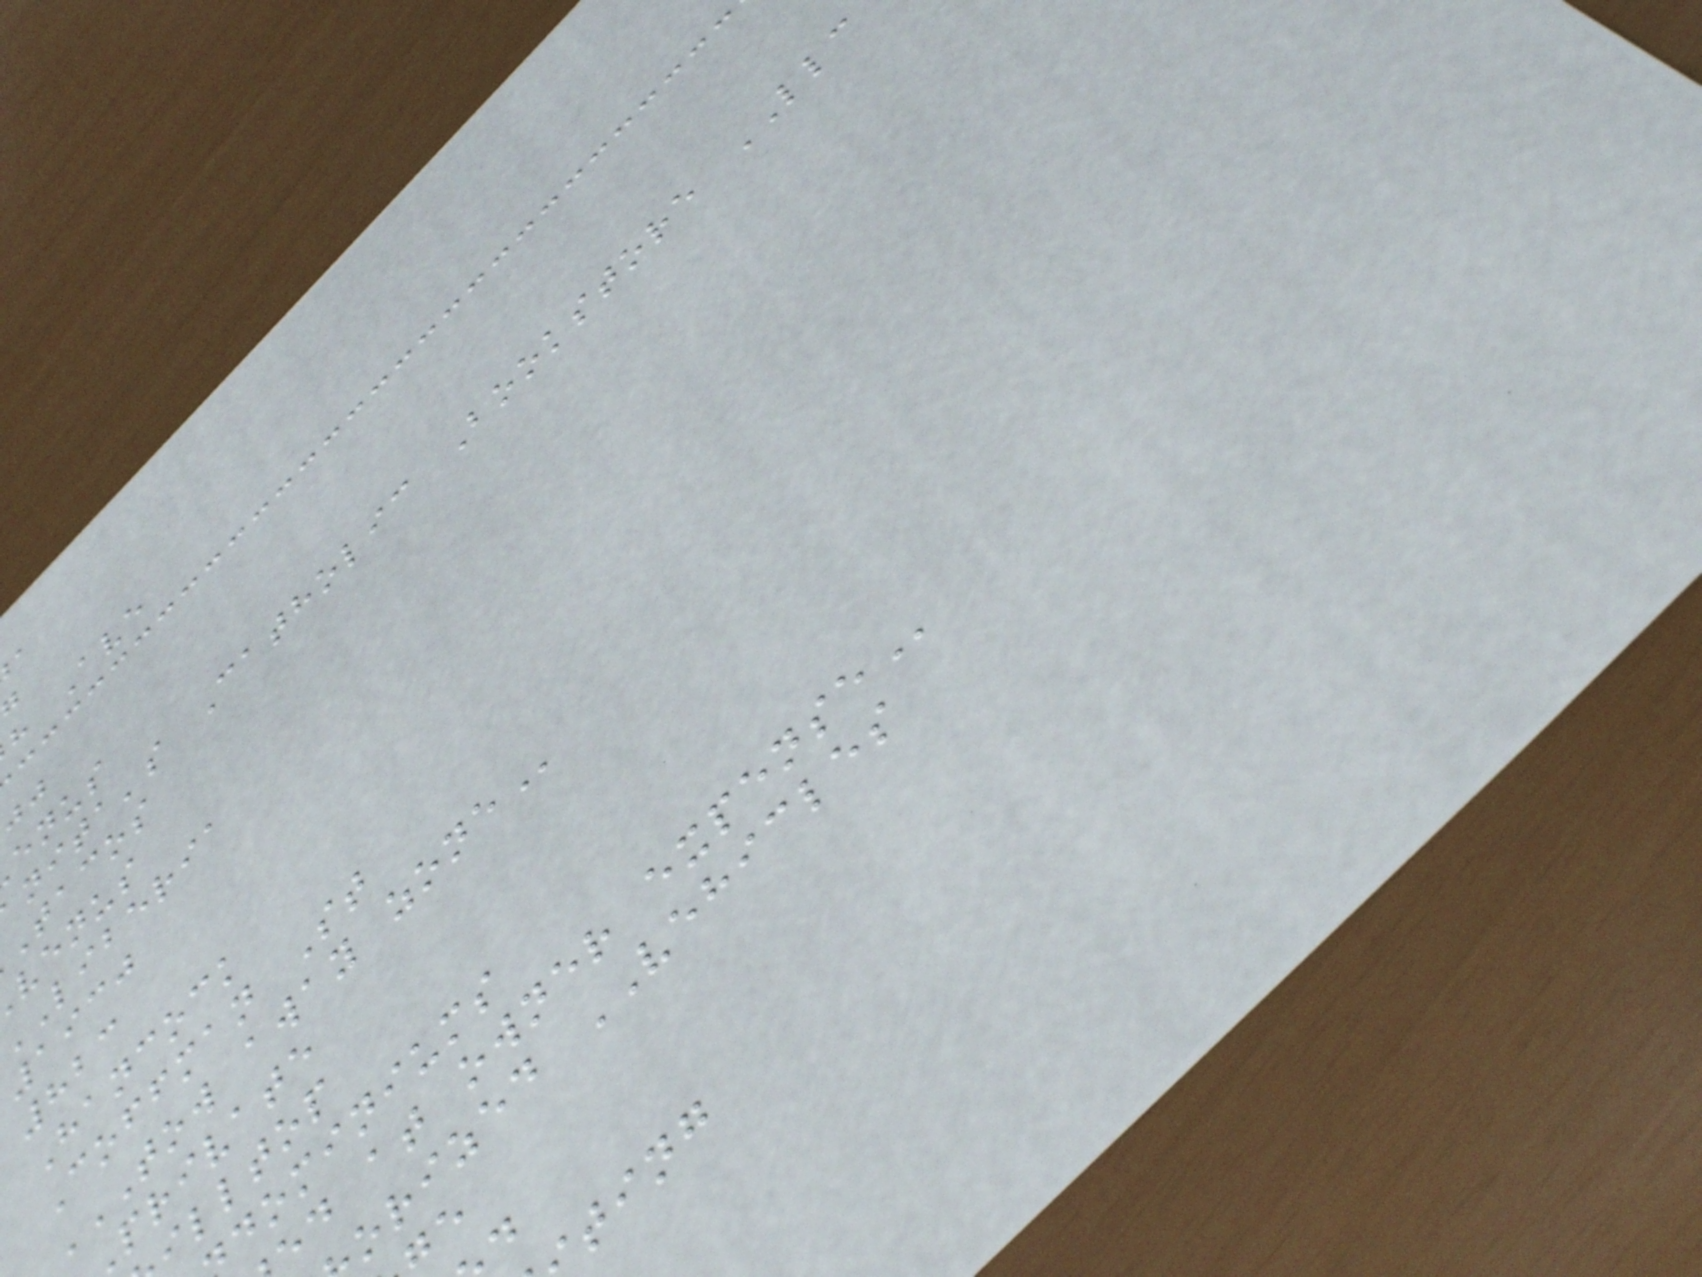h Ave
enus
nita's Catholic Bookstore LLC
tacos
venus
liberia
1930
823
Hancock
Coffman St
TOW AWAY ZONE
private
illtop
dominiums
ed at owner
orized VEHICLES
